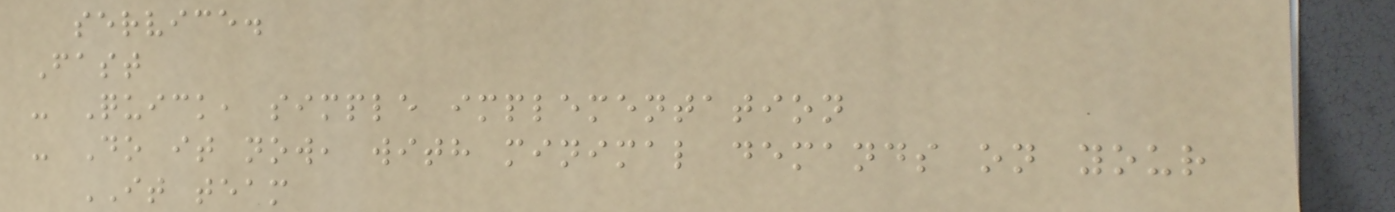service.
Fast
- Quick, simple implementation
- Do it now, with minimal demands on your
IT team
